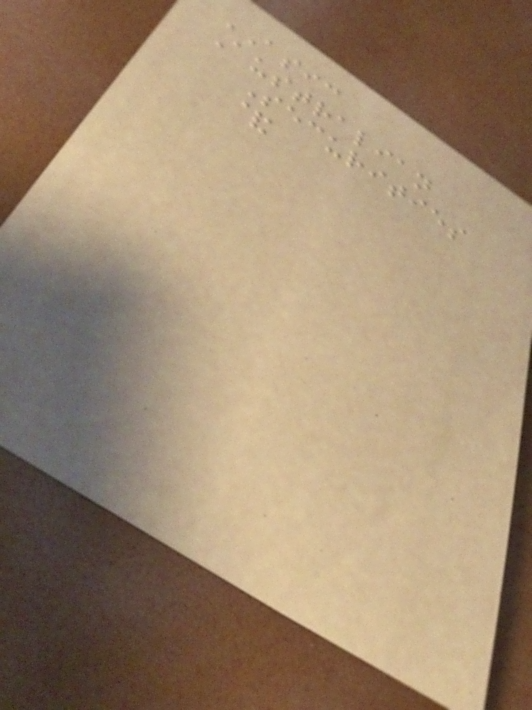ASIC
Australian
Securities
&
